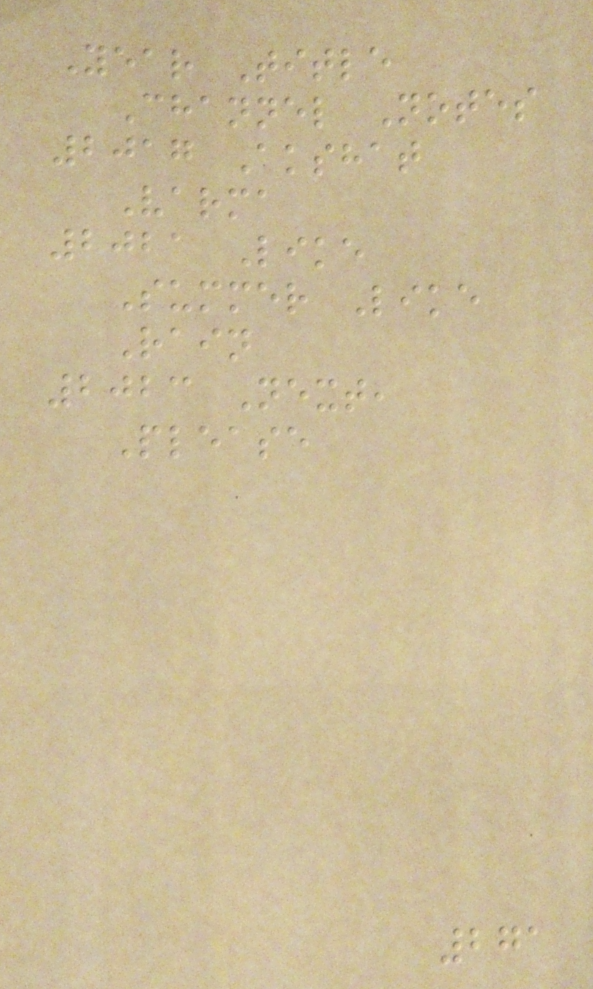Year Title
Channel Notes
2017 Akshat
Varma
2021 Like
Summer Like
Rain
2023 Next,
Please
271
